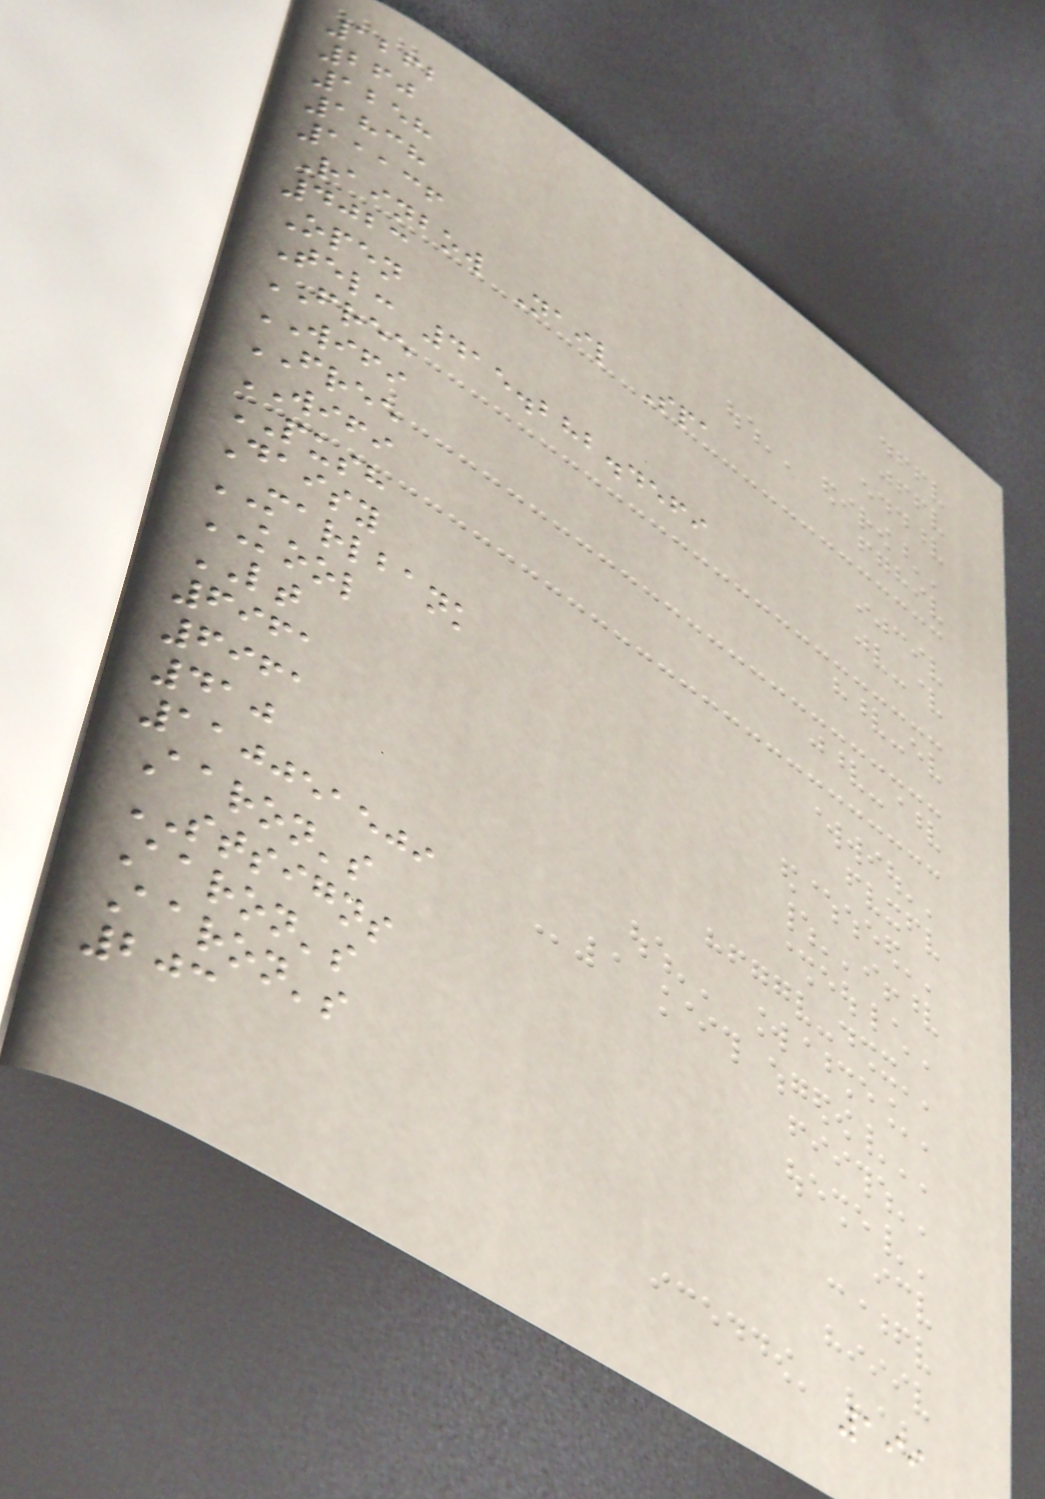1262
260
1258
1838
11136
Rainbow Nail Spa
4023
Open
Tel: 415.282.4569
FREE
WIFI
FREE
WIFI
PUSH
Daisy
MARLBANK
KOOL
LT
6961
6961
410
110051509
Aaron's
STSIGNS
Aaron's
Aaron's
203
199
